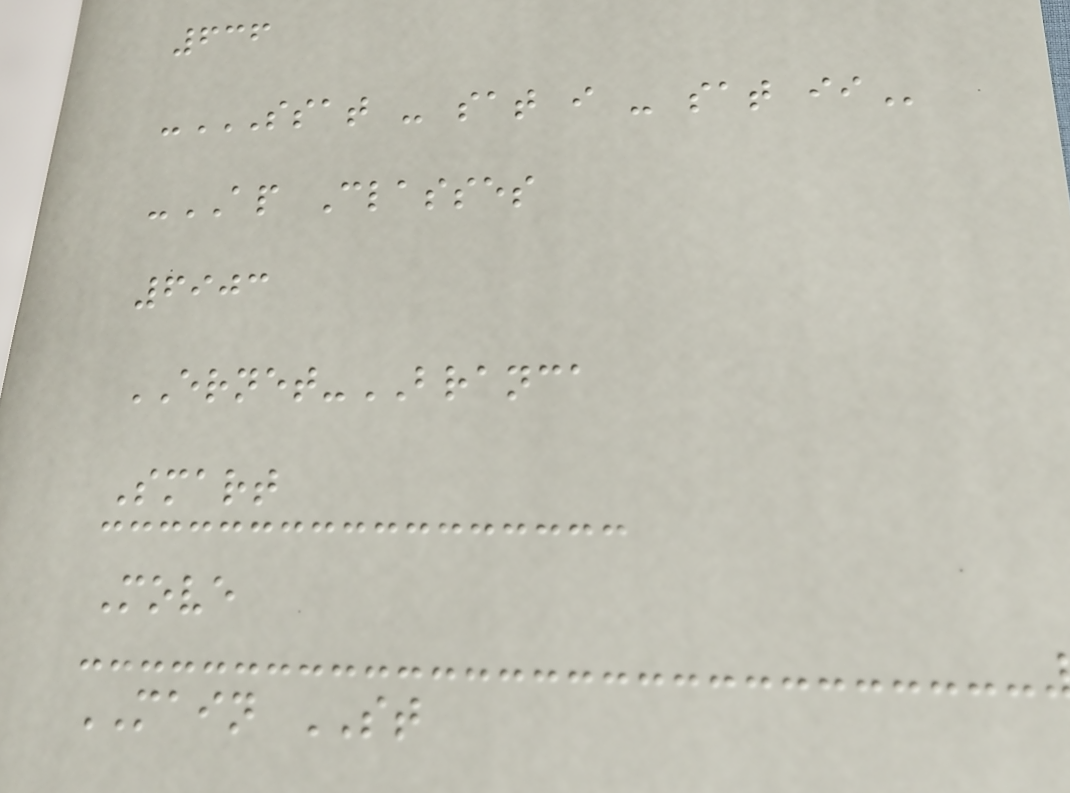636
-SSAT - SAT I - SAT II
-AP Classes
6903
ERNET-BRANCA
Smart
Move
MAIN ST
